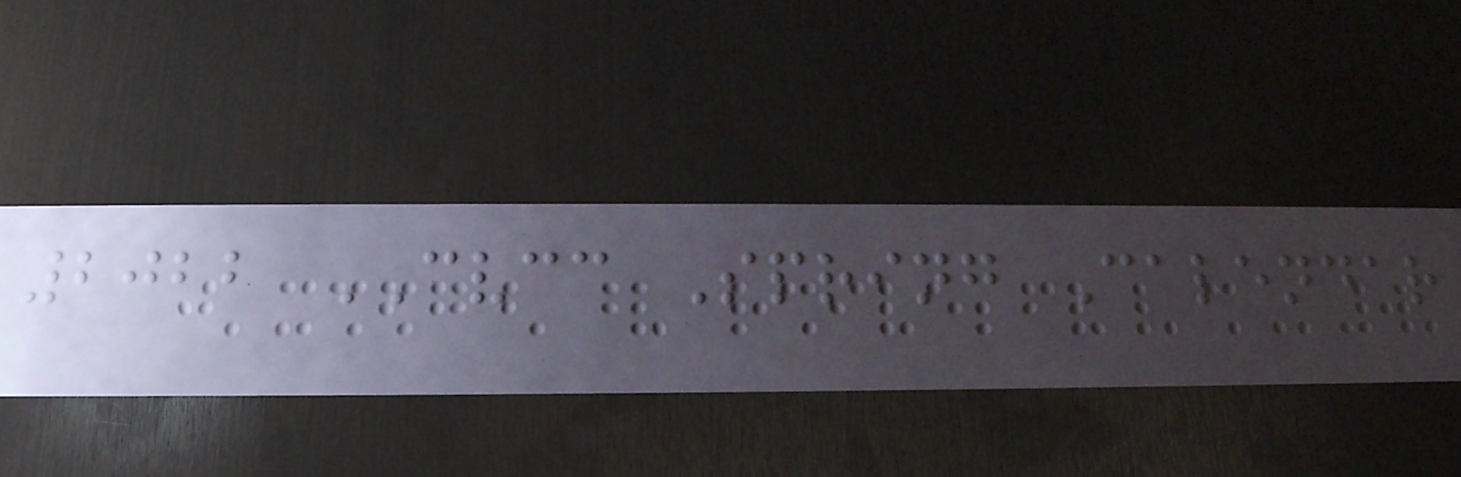2022 CVCC Spring Calendar
